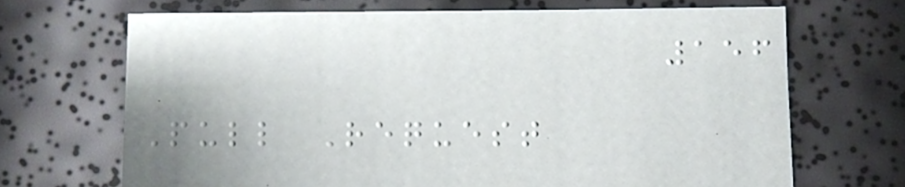156
Pull Request
